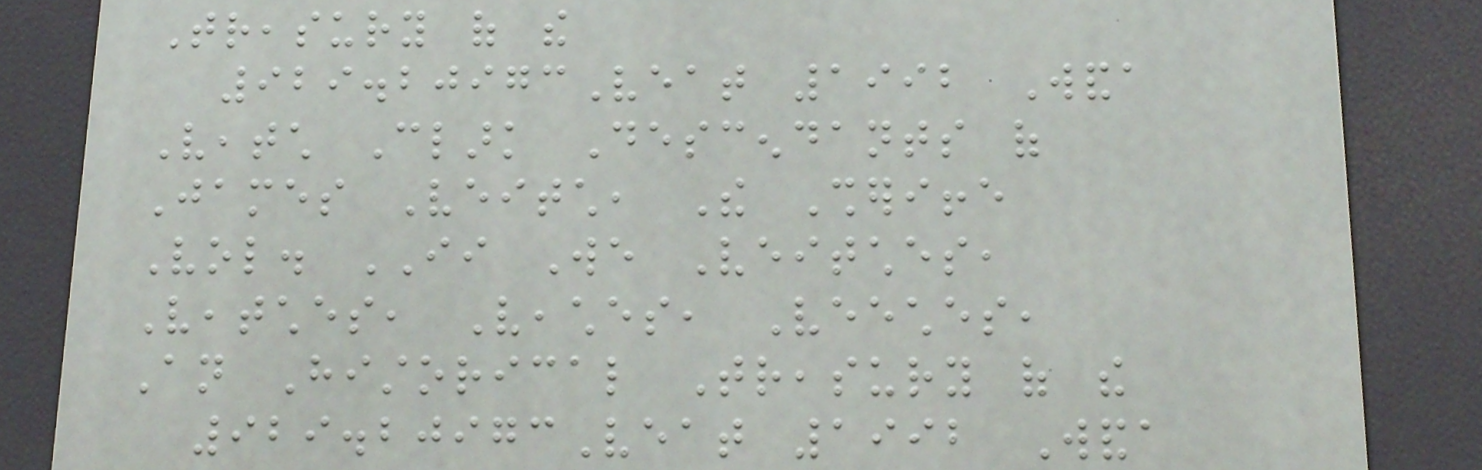Treasury of the
929.20973Veat 1992 Wanda
Veatch Clark Descendants of
James Veitch, The Sheriffe
Vol. II We Veitches,
Veatches, Veaches, Veeches,
An Historical Treasury of the
929.20973Veat 1992 Wanda
